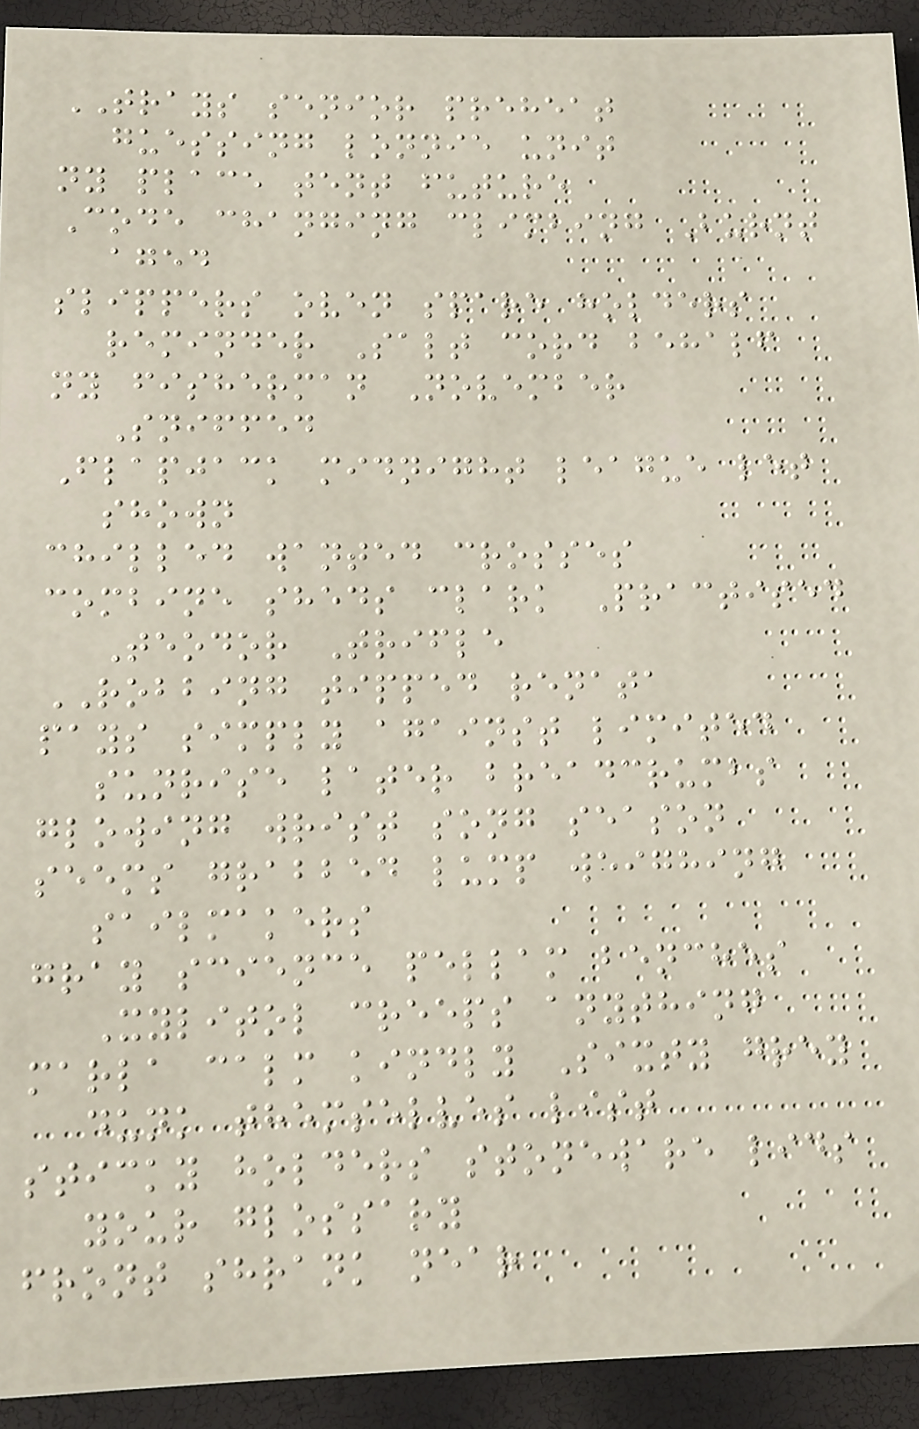TRAYS senior preheat
guessing lonnie unit
ny place tent future
Code changing climbing Burnt
aged
slippers oven spare holders
reminder Salt cord behalf
ny fisherman November
Sniffed
Flapjack midnight league let
shown
chilled wanted crosses
combine sheds clark Practised
Teodor Trifle
ROBBING tipped renata
pays simply against limited
sunrise later breadcrumbs
glowing wrist song season
seems grabbed lump weighing
sailmakers
gray science pellam benches
Xylitol creeps anything
marla calm kindly Sixty grey
dunk themselves list
sticky holders stoneware lids
your glossary
front shrank near
